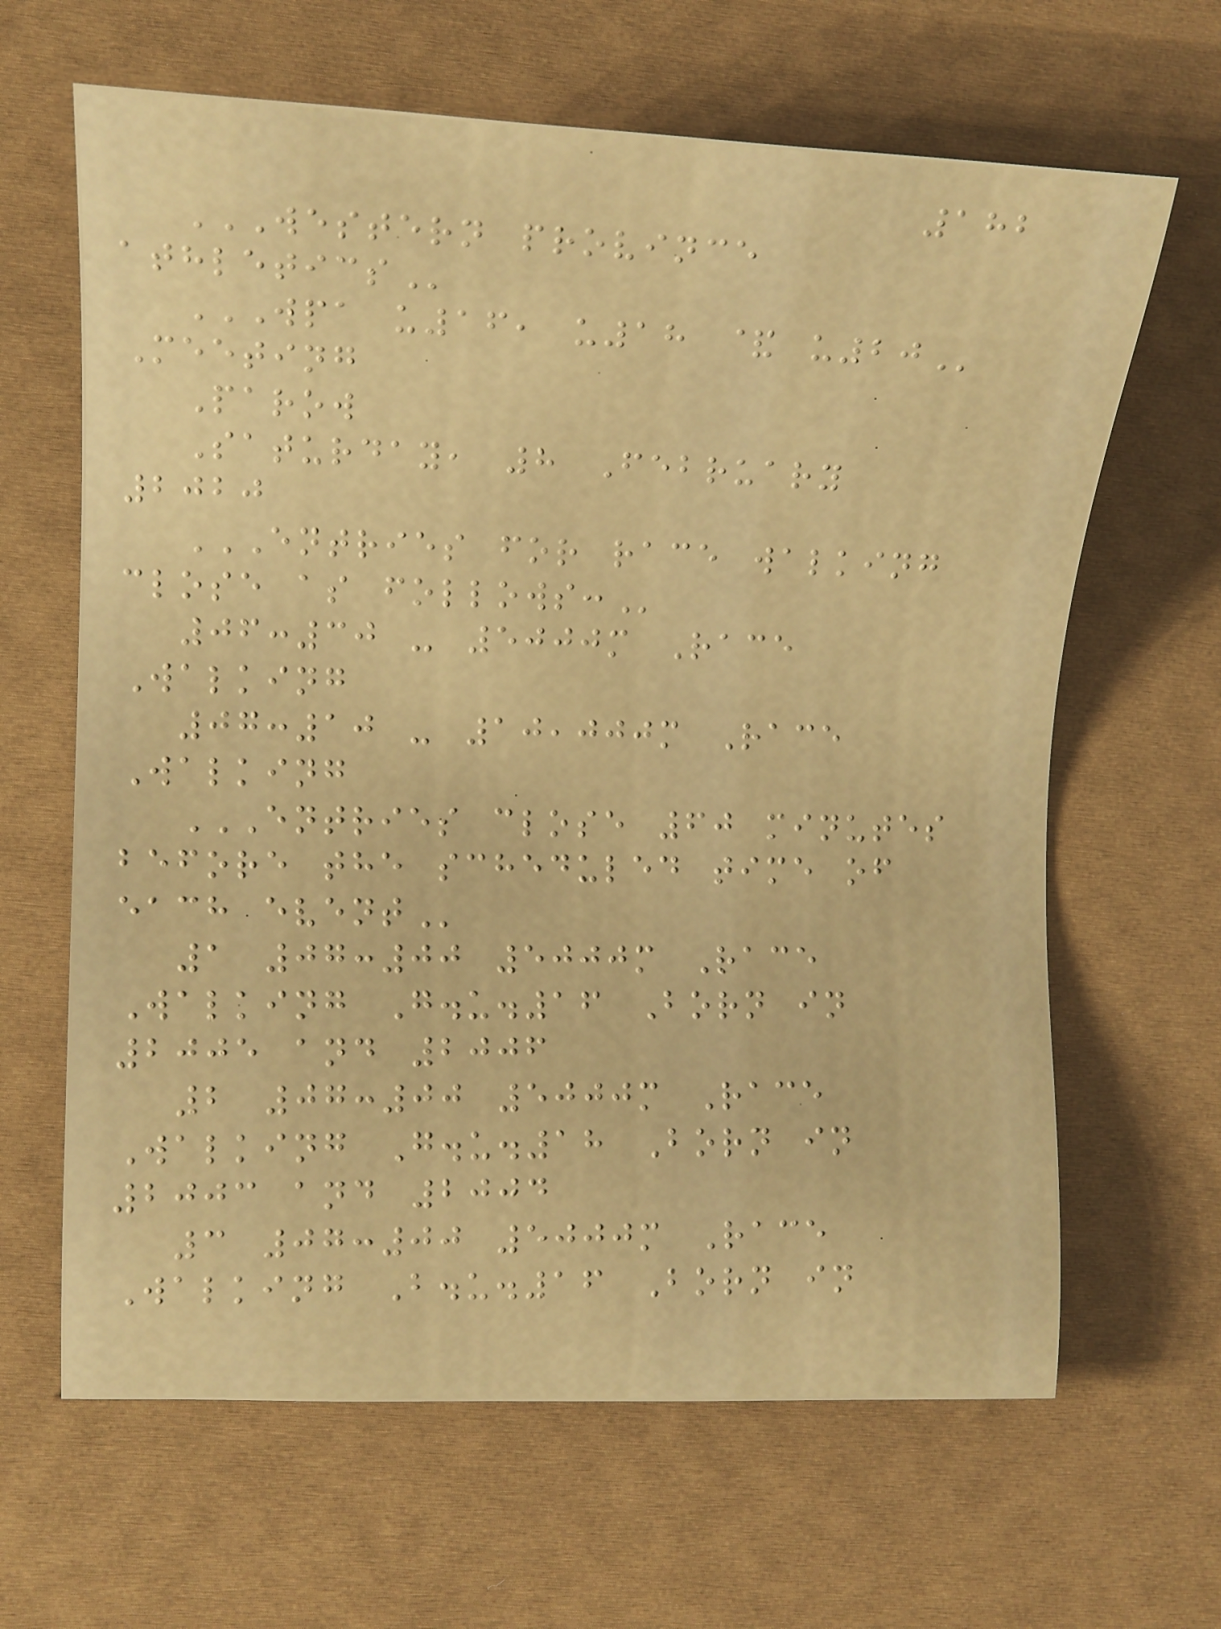182
WESTERN PROVINCE
ATHLETICS
WPA U16, U18 & U20
Meeting
Parow
Saturday, 8 February
2020
ENTRIES FOR RACE WALKING
CLOSE AS FOLLOWS:
06:30 - 5000m Race
Walking
07:10 - 10,000m Race
Walking
ENTRIES CLOSE 60 MINUTES
BEFORE THE SCHEDULED TIME OF
EACH EVENT
1 07:00 5000m Race
Walking G.u.16 Born in
2005 and 2006
2 07:00 5000m Race
Walking G.u.18 Born in
2003 and 2004
3 07:00 5000m Race
Walking B.u.16 Born in
